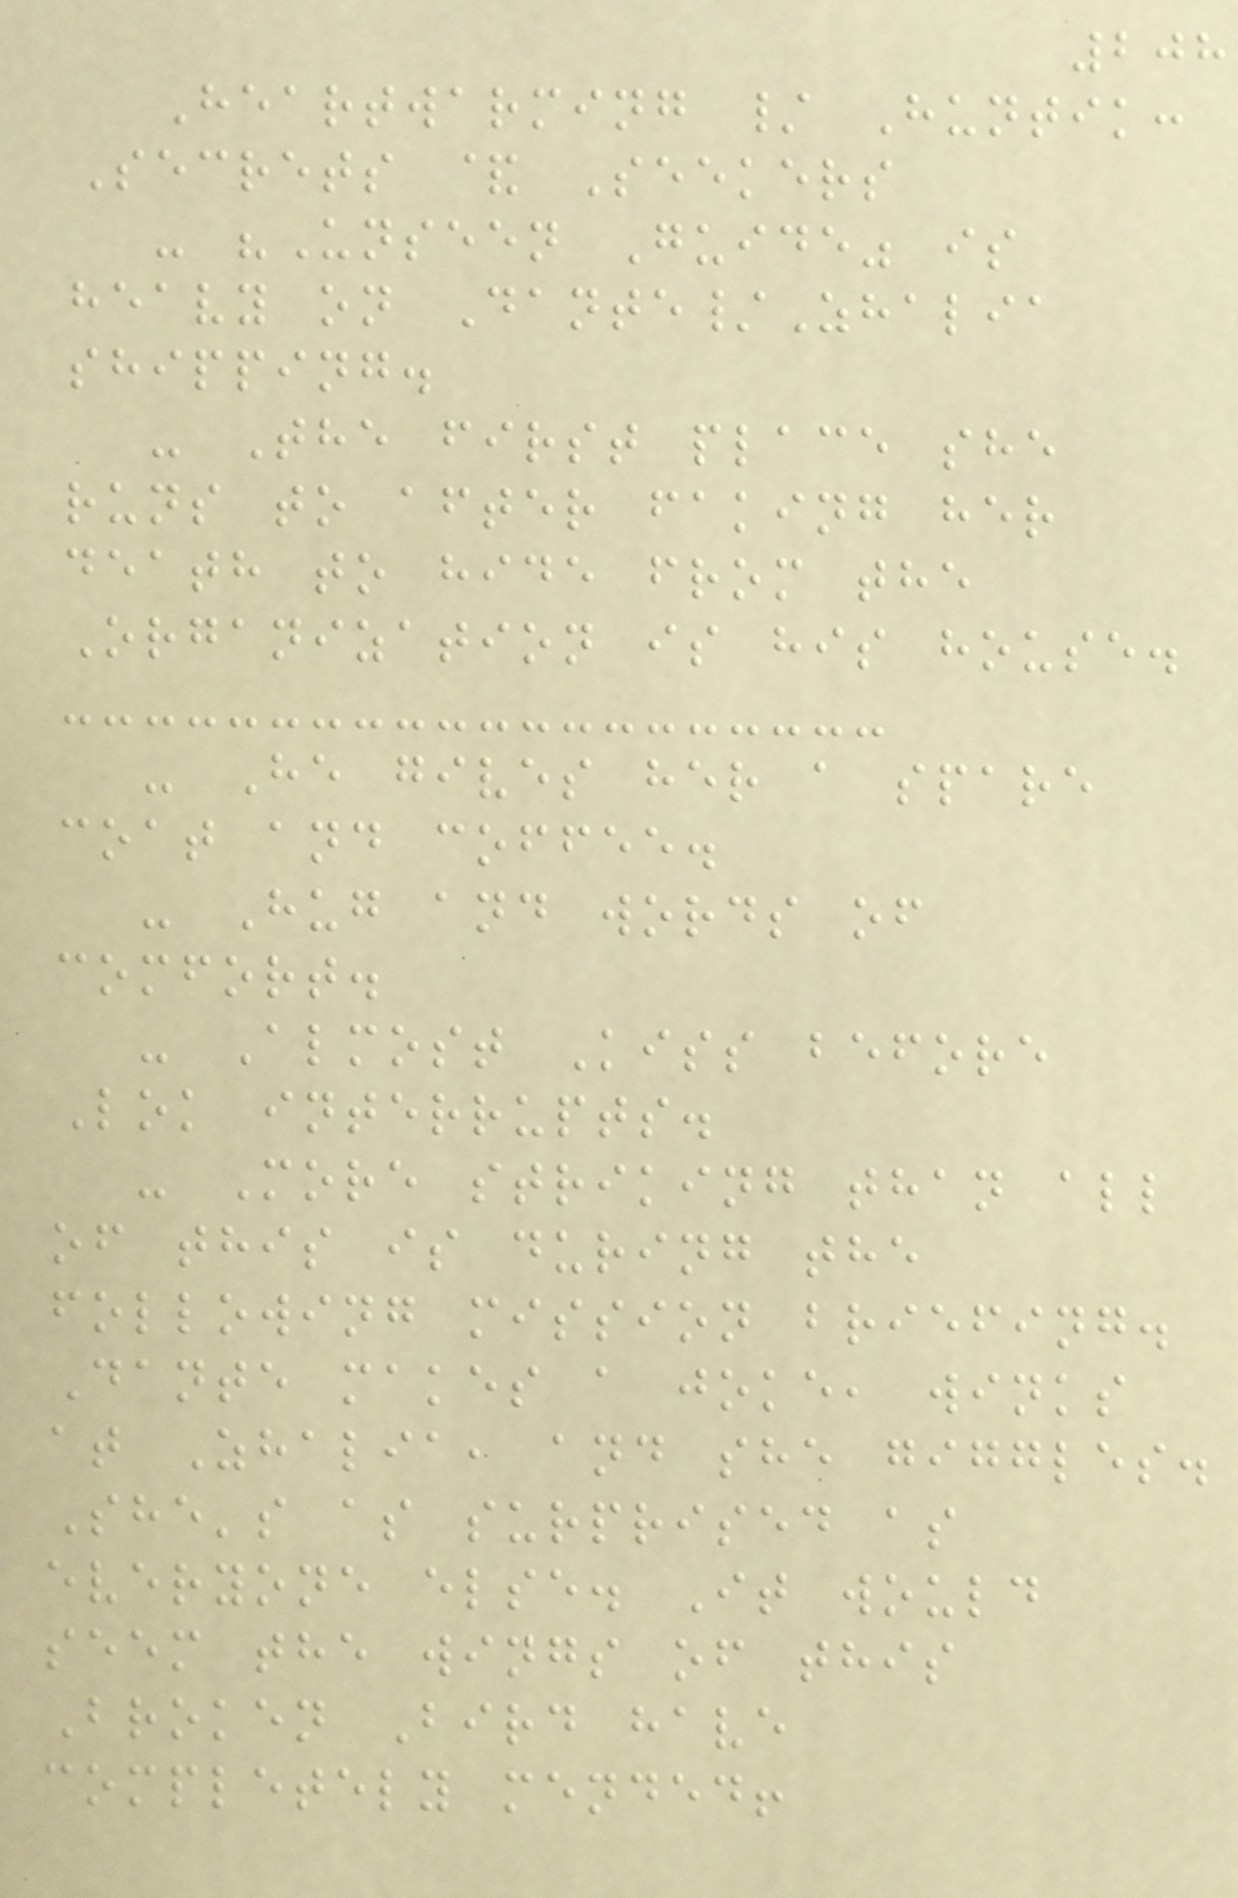208
Heartwarming / Huntik:
Secrets & Seekers
- "Unseen Guide" is
heavy on Dante/Zhalia
shipping.
- The first place she
runs to after faking her
death to hide from the
Organization is his house.
- He gives her a spare
coat and coffee.
- Hug and words of
comfort.
- Almost Kiss before
Lok interrupts.
- More striking than all
of this is during the
following mission briefing.
Dante makes a joke, winks
at Zhalia, and she giggles.
She's as surprised as
everyone else. It would
seem the wings of this
Broken Bird have
completely mended!
